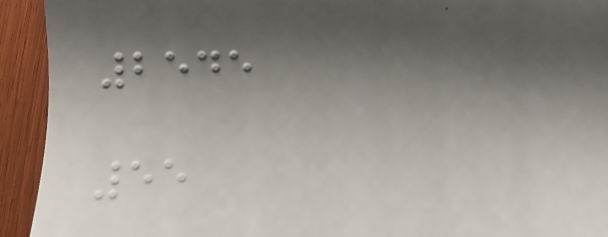2545
55
